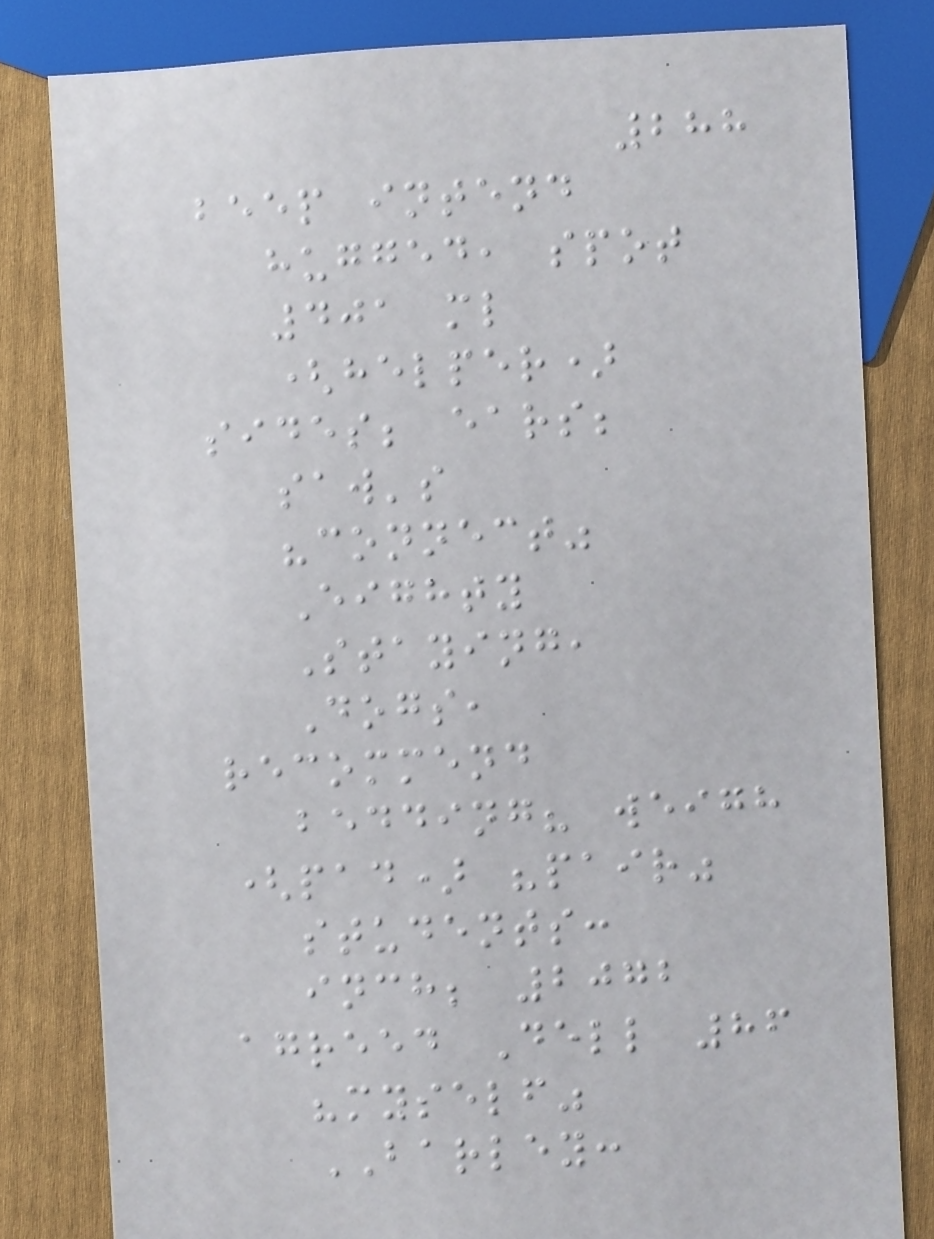288
beep intend
hugged, spot
401 ml
(helper)
sides; ears;
saw's
"connect"
Eighty
Staying,
Dogs,
recommend
bedding? weigh
(pad) "pair"
students:
inch; 2072
agreed Dell 86
"myself"
BARLEY:
